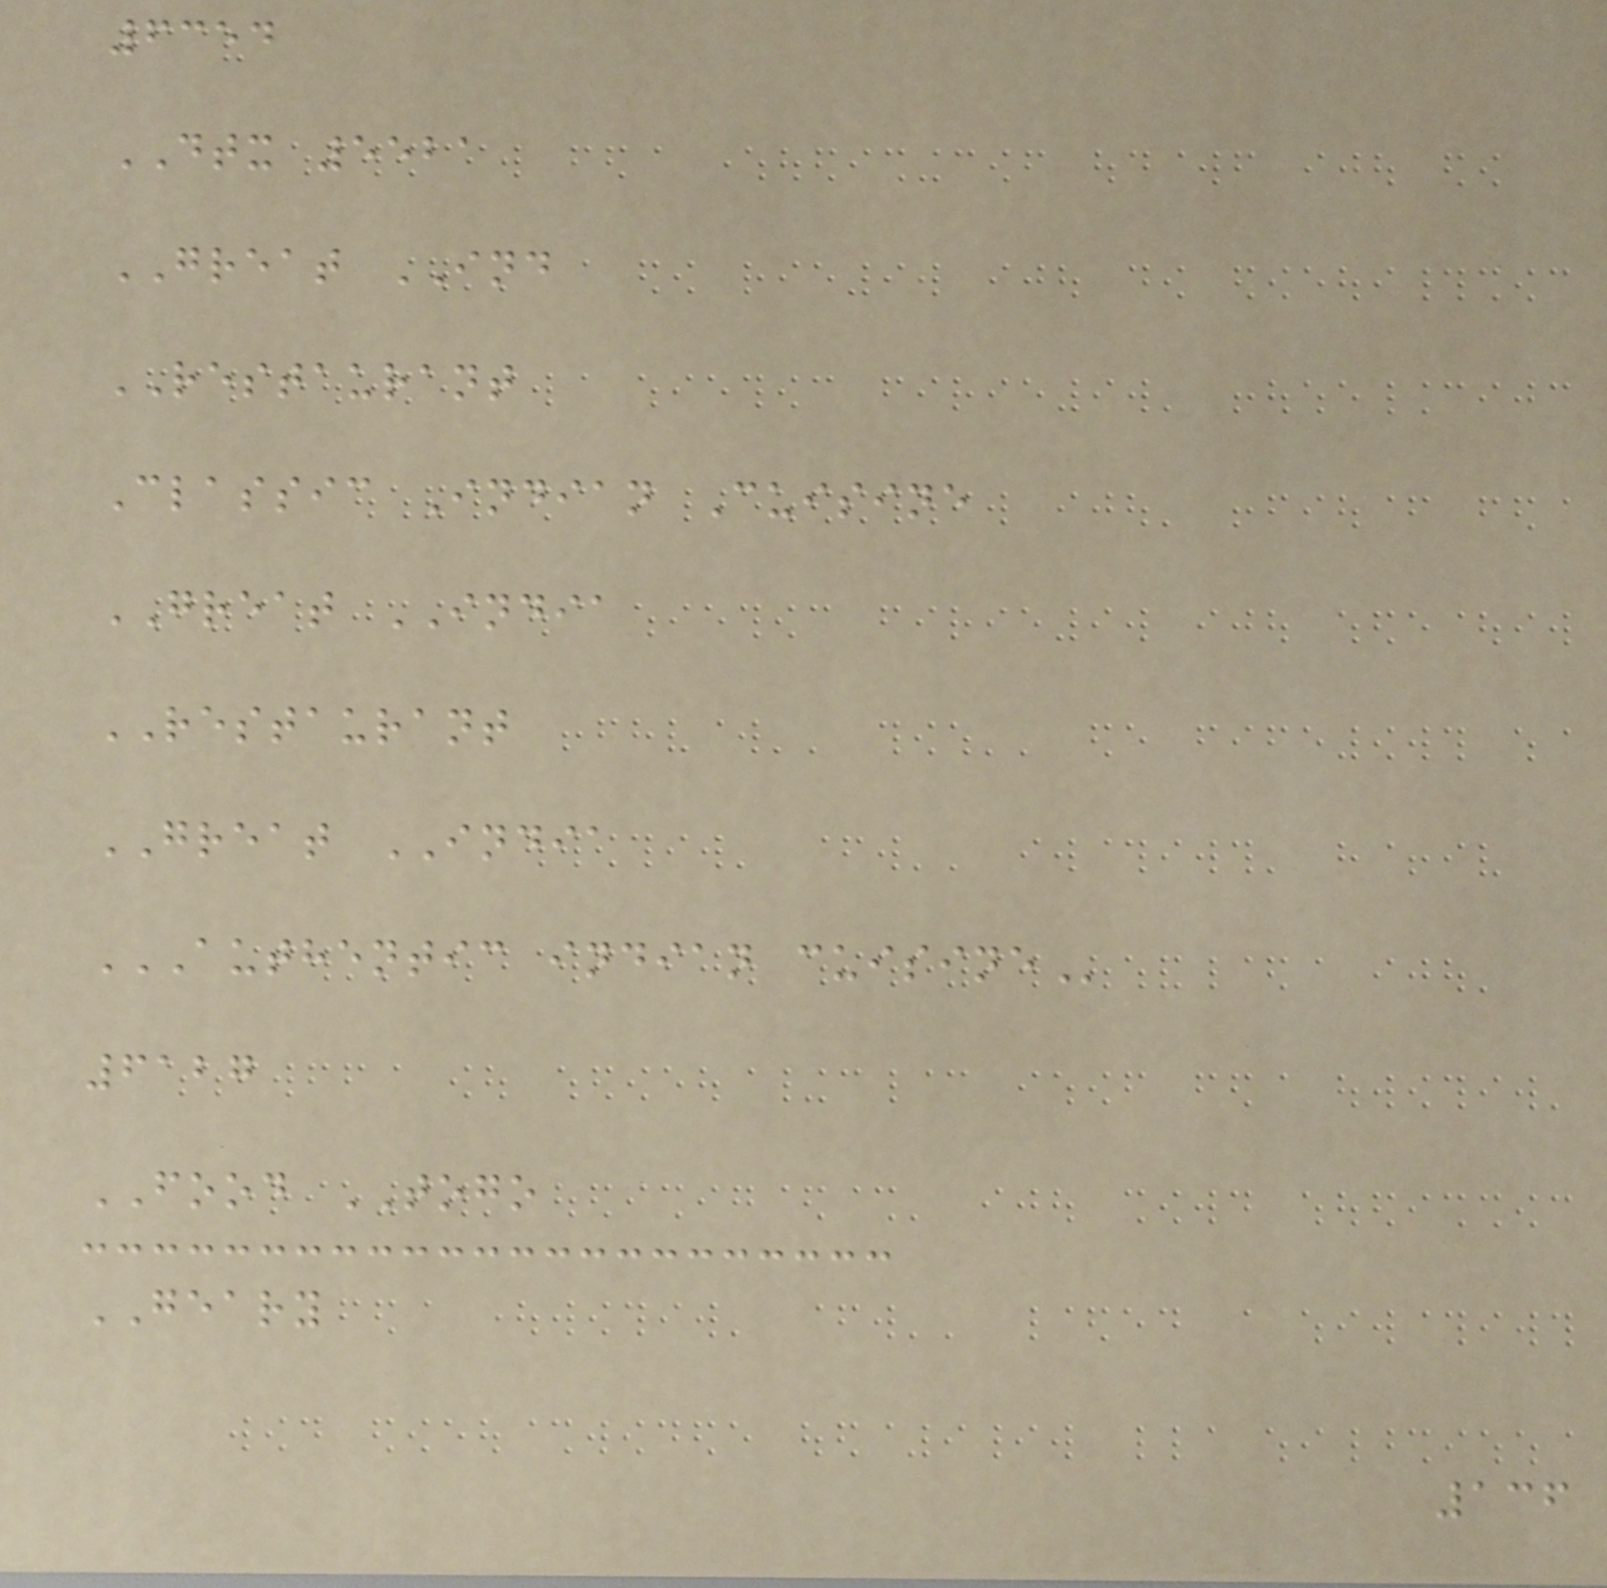6354
DTX 5521
GREAT IND
RESTAURANT
Classic Indian Cuisine
GREAT INDIA
RESTAURANT
GREAT INDIA
AUTHENTIC INDIAN CUISINE
6127
FOOD TOGO
GEARY
136
